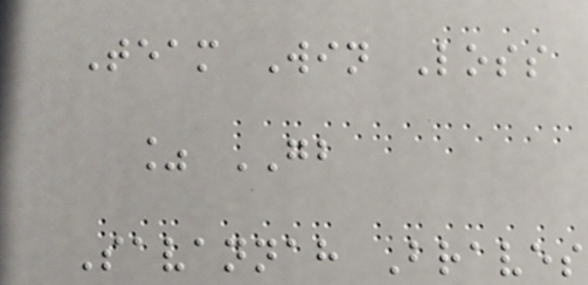Team Win Loss
% GB
Savannah Braves
